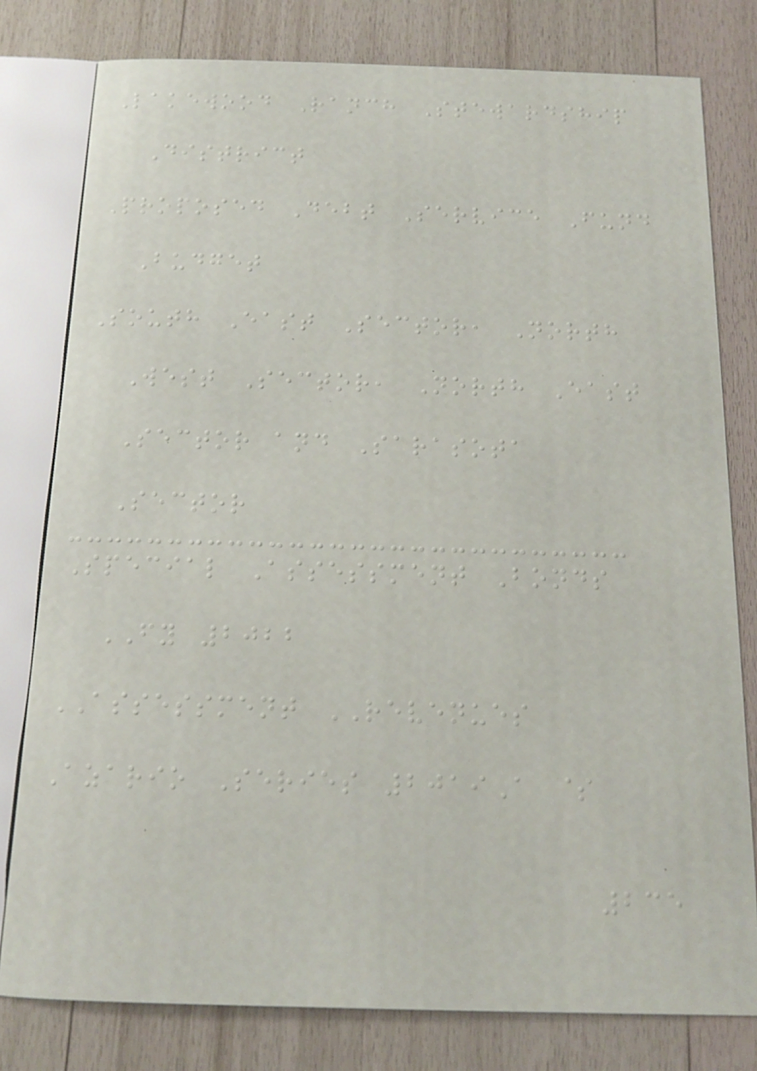Lakewood Ranch Stewardship
District
Proposed Debt Service Fund
Budget
South East Sector, North
West Sector, North East
Sector and Sarasota
Sector
Special Assessment Bonds
FY 2022
ASSESSMENT REVENUES
Azario Series 2019A $
235
